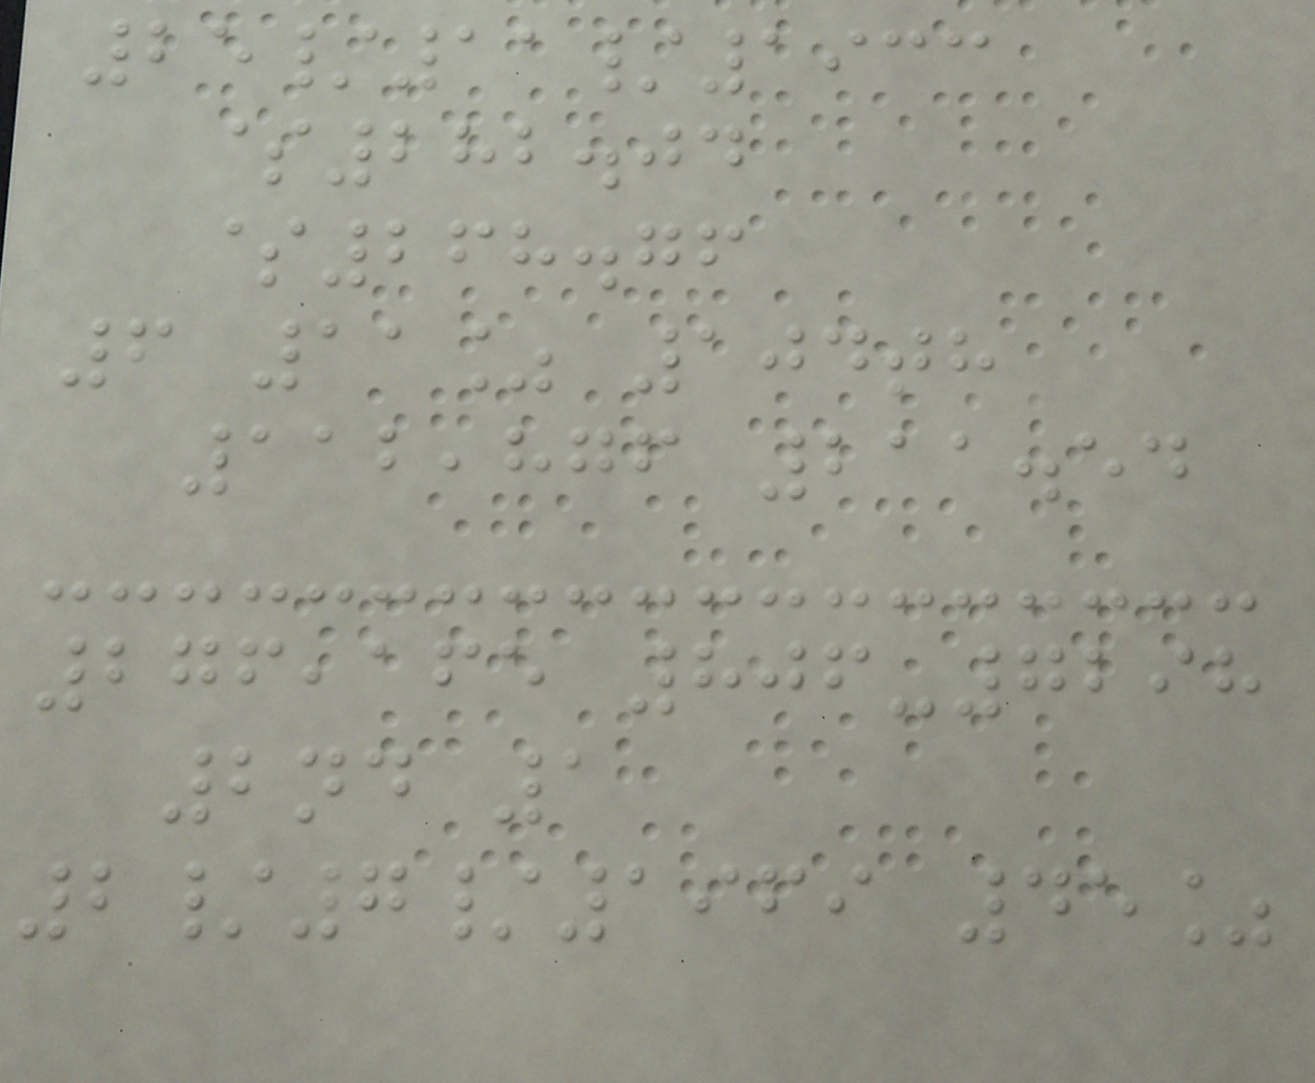25/11/1933
$282.04
$268.76
6 11% 104th
112,876 211.54
276,165 806-7298
2nd 1
2/7/1969 45%
